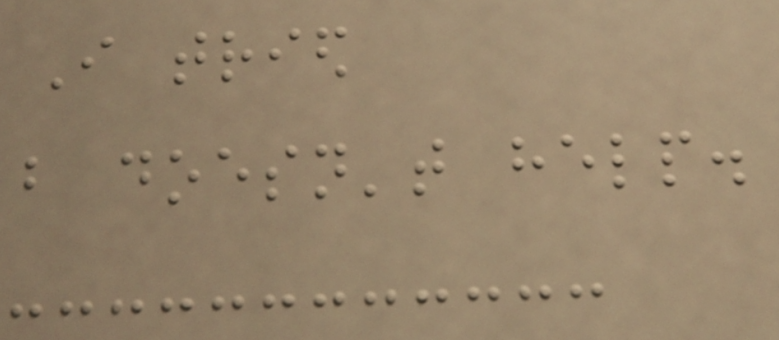I tried
but doesn't help.
